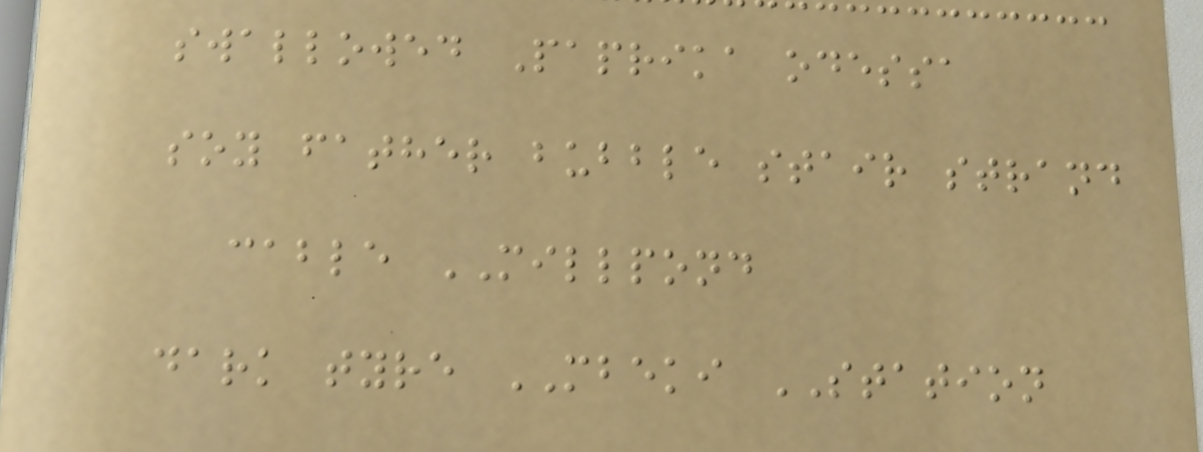swallowed Paprika odessa
soy father bubble stair strand
cable MILLPOND
dark tyre MBEKI STATION
